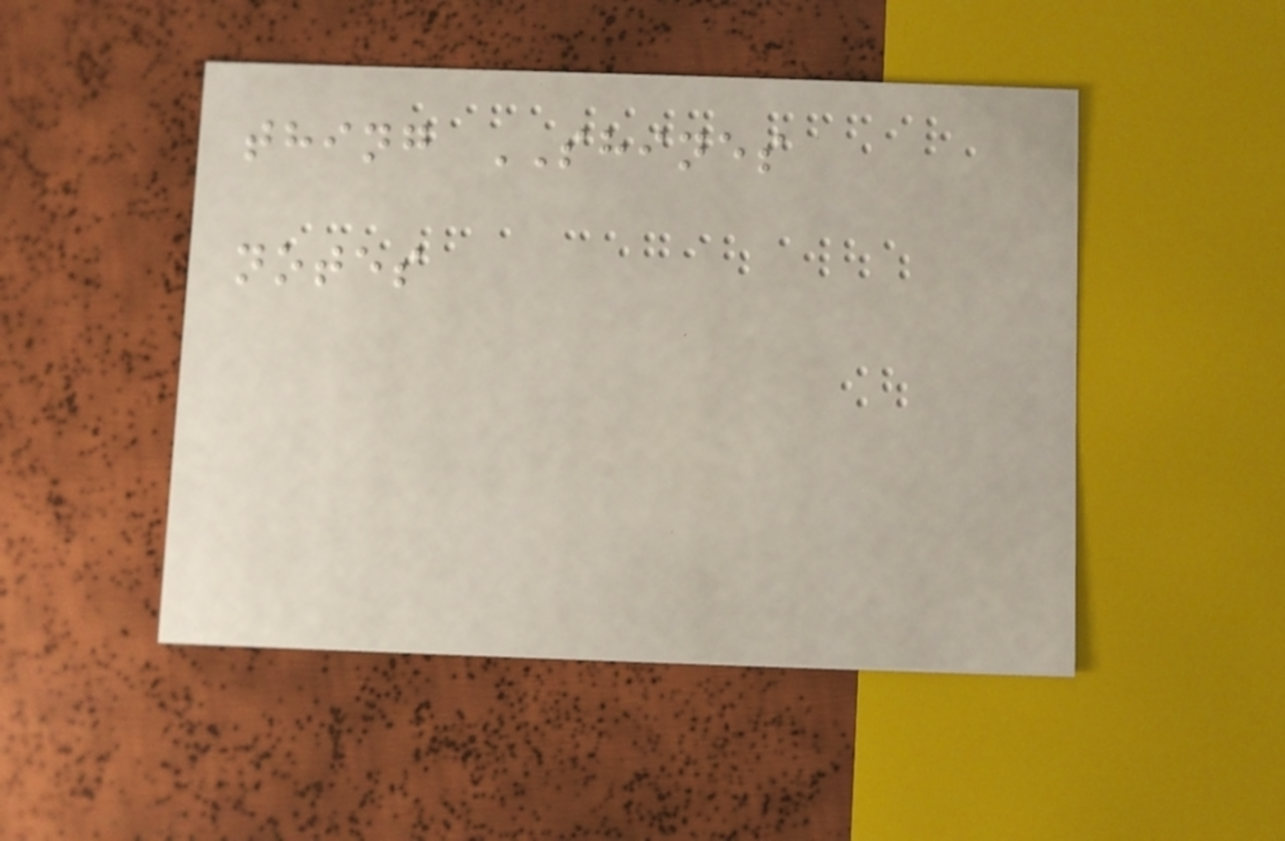thing SHINES
notes
